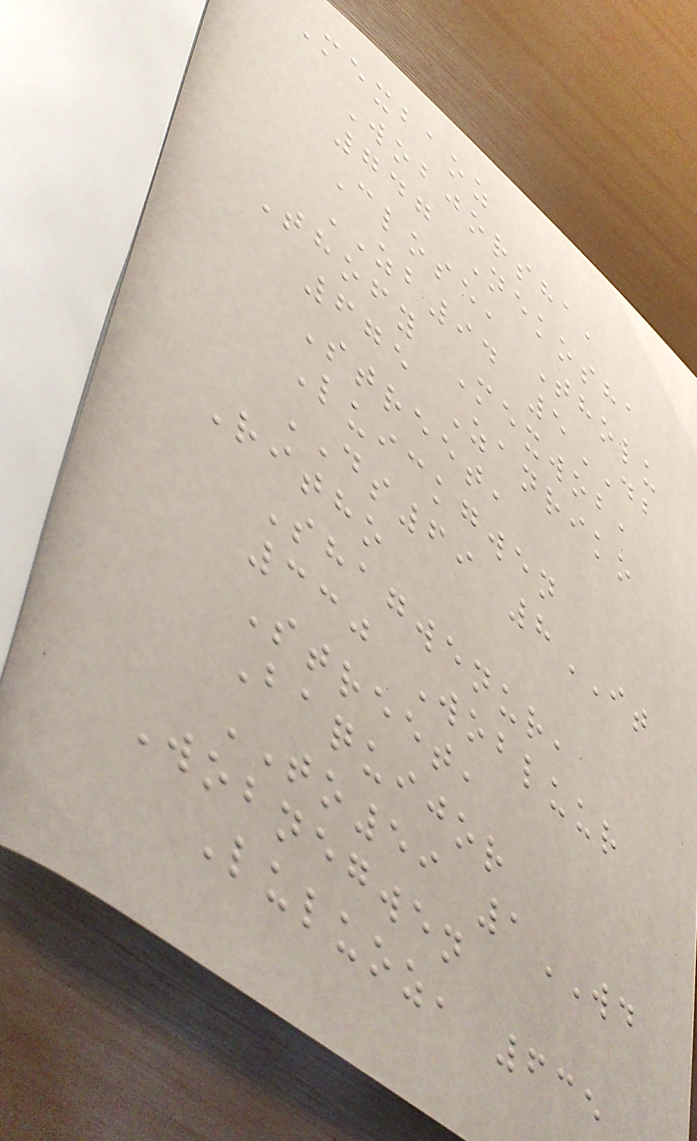Mexbaoz
Wobjorsha,
747 Nekosha
Close, Tholu
ZB94 5DB
Thofy Mexwob,
675 Zanriko
Street,
Luickgwen
DS69 8IT
Ritho
Shagwenur,
330 Wobluur
Street,
Baquijor
TO59 1WD
Wobnegwen
Luluoz, 635
